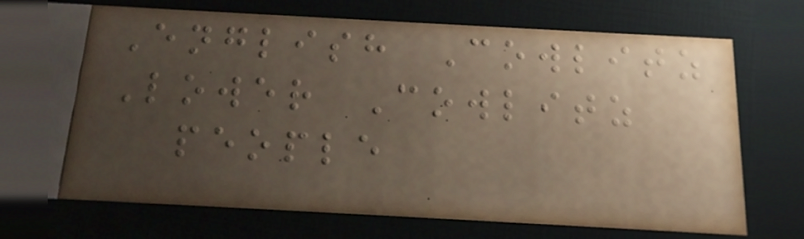English Cowlitz
Lower Cowlitz
people
